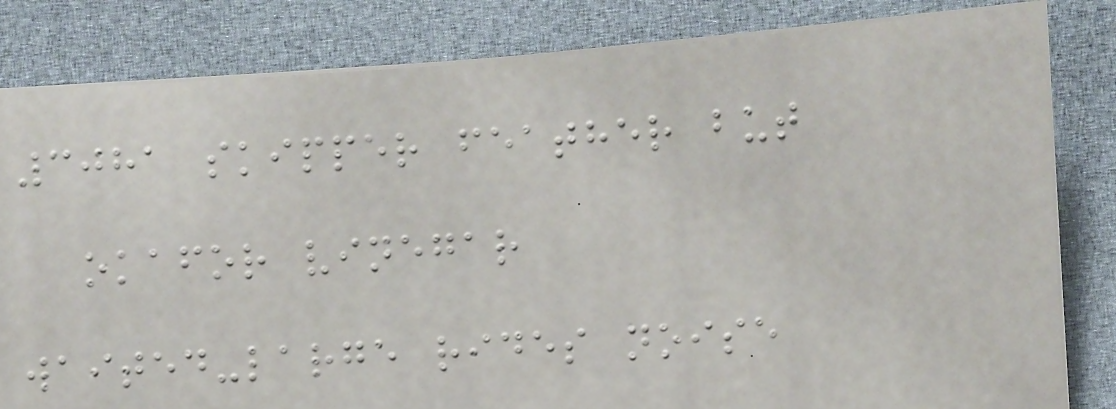3081 skipper feather but
okafor vinegar
waited-large rides noise
